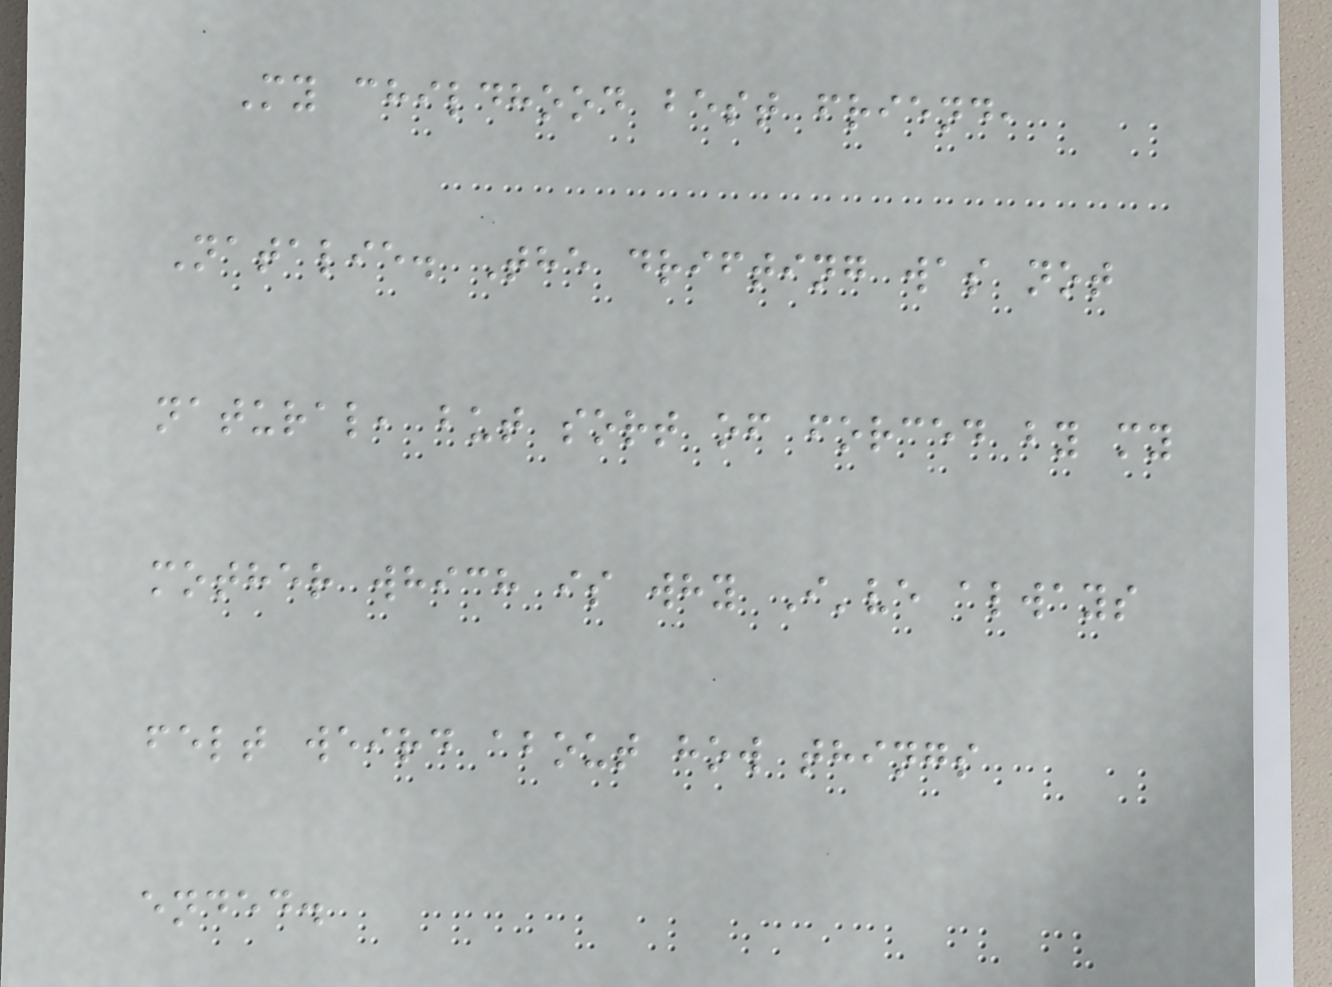My childhood best friend,
Natalie. The drifting was not
natural, but sort of forced by my
mother which is why I've always
felt weird about how things
ended.
